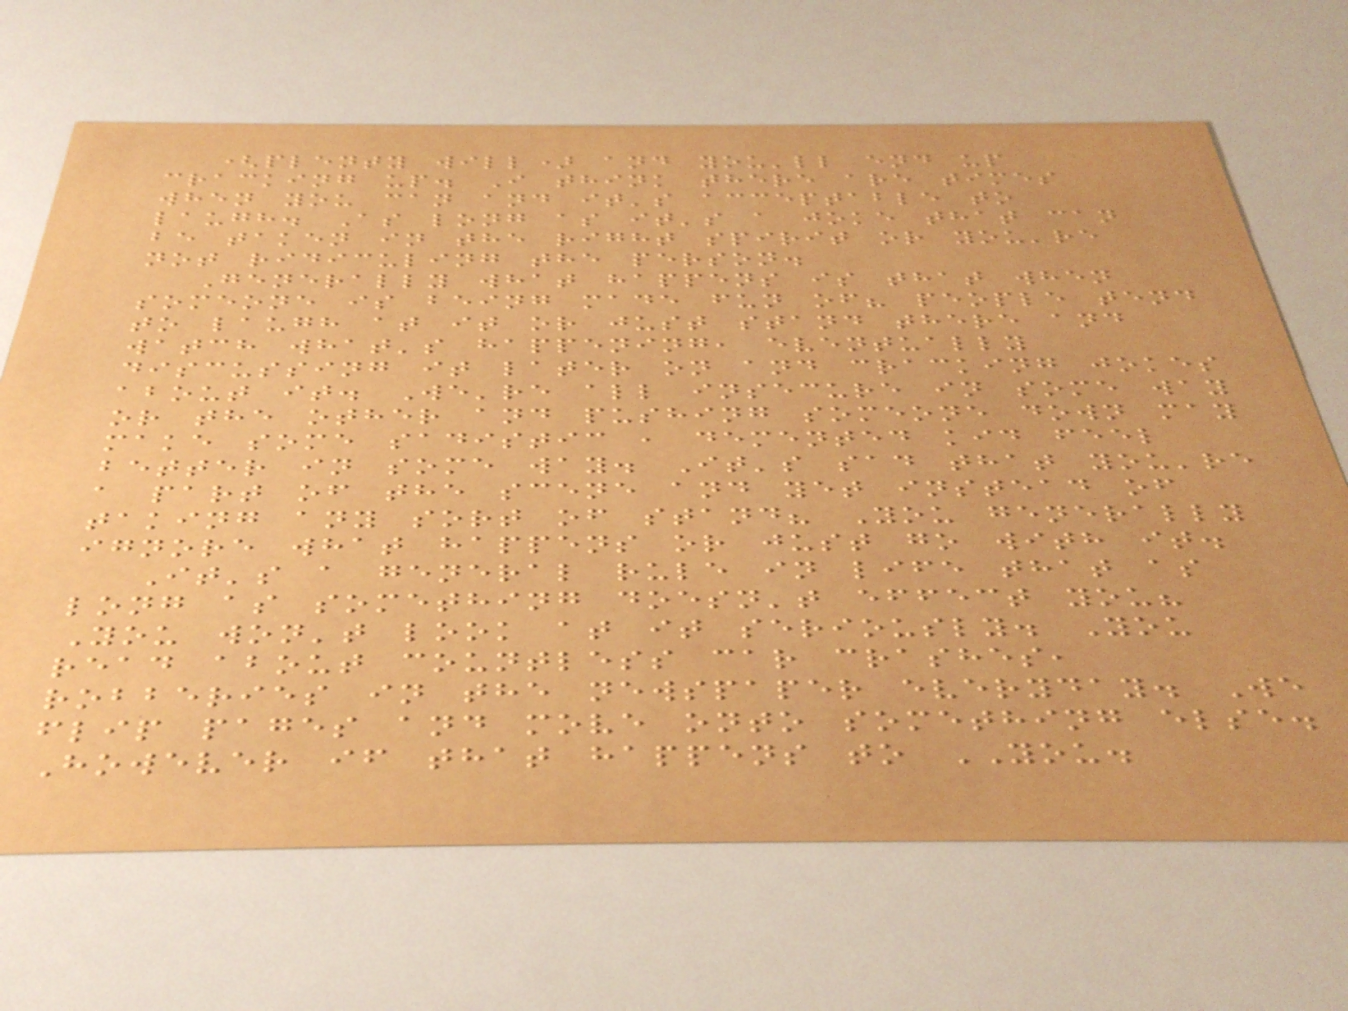(plenty will) and you'll end up
cracking up. I think there are times
when you can and it's acceptable to
laugh. As long as it's a joke that can
be taken in the right spirit or you're
not ridiculing the person.
Generally what happens is that when
someone is being made fun of? people tend
to laugh at it or just stand there and
watch what's happening, eventually
discussing it later on and cracking jokes
about it. We're all insecure in some way
or the other and pushing someone down may
make some sadistic , demented kid feel
better in some way. It's sad that you're
a part of the scene and yet instead of
taking any sort of stand? You generally
ignore what happens or just go with it.
It's a general rule in life that as
long as something doesn't effect you?
You won't look at it seriously. You
read about countless car crashes,
robberies in the newspaper everyday. We
flip pages and move onto something else.
However if that happens to YOU.
